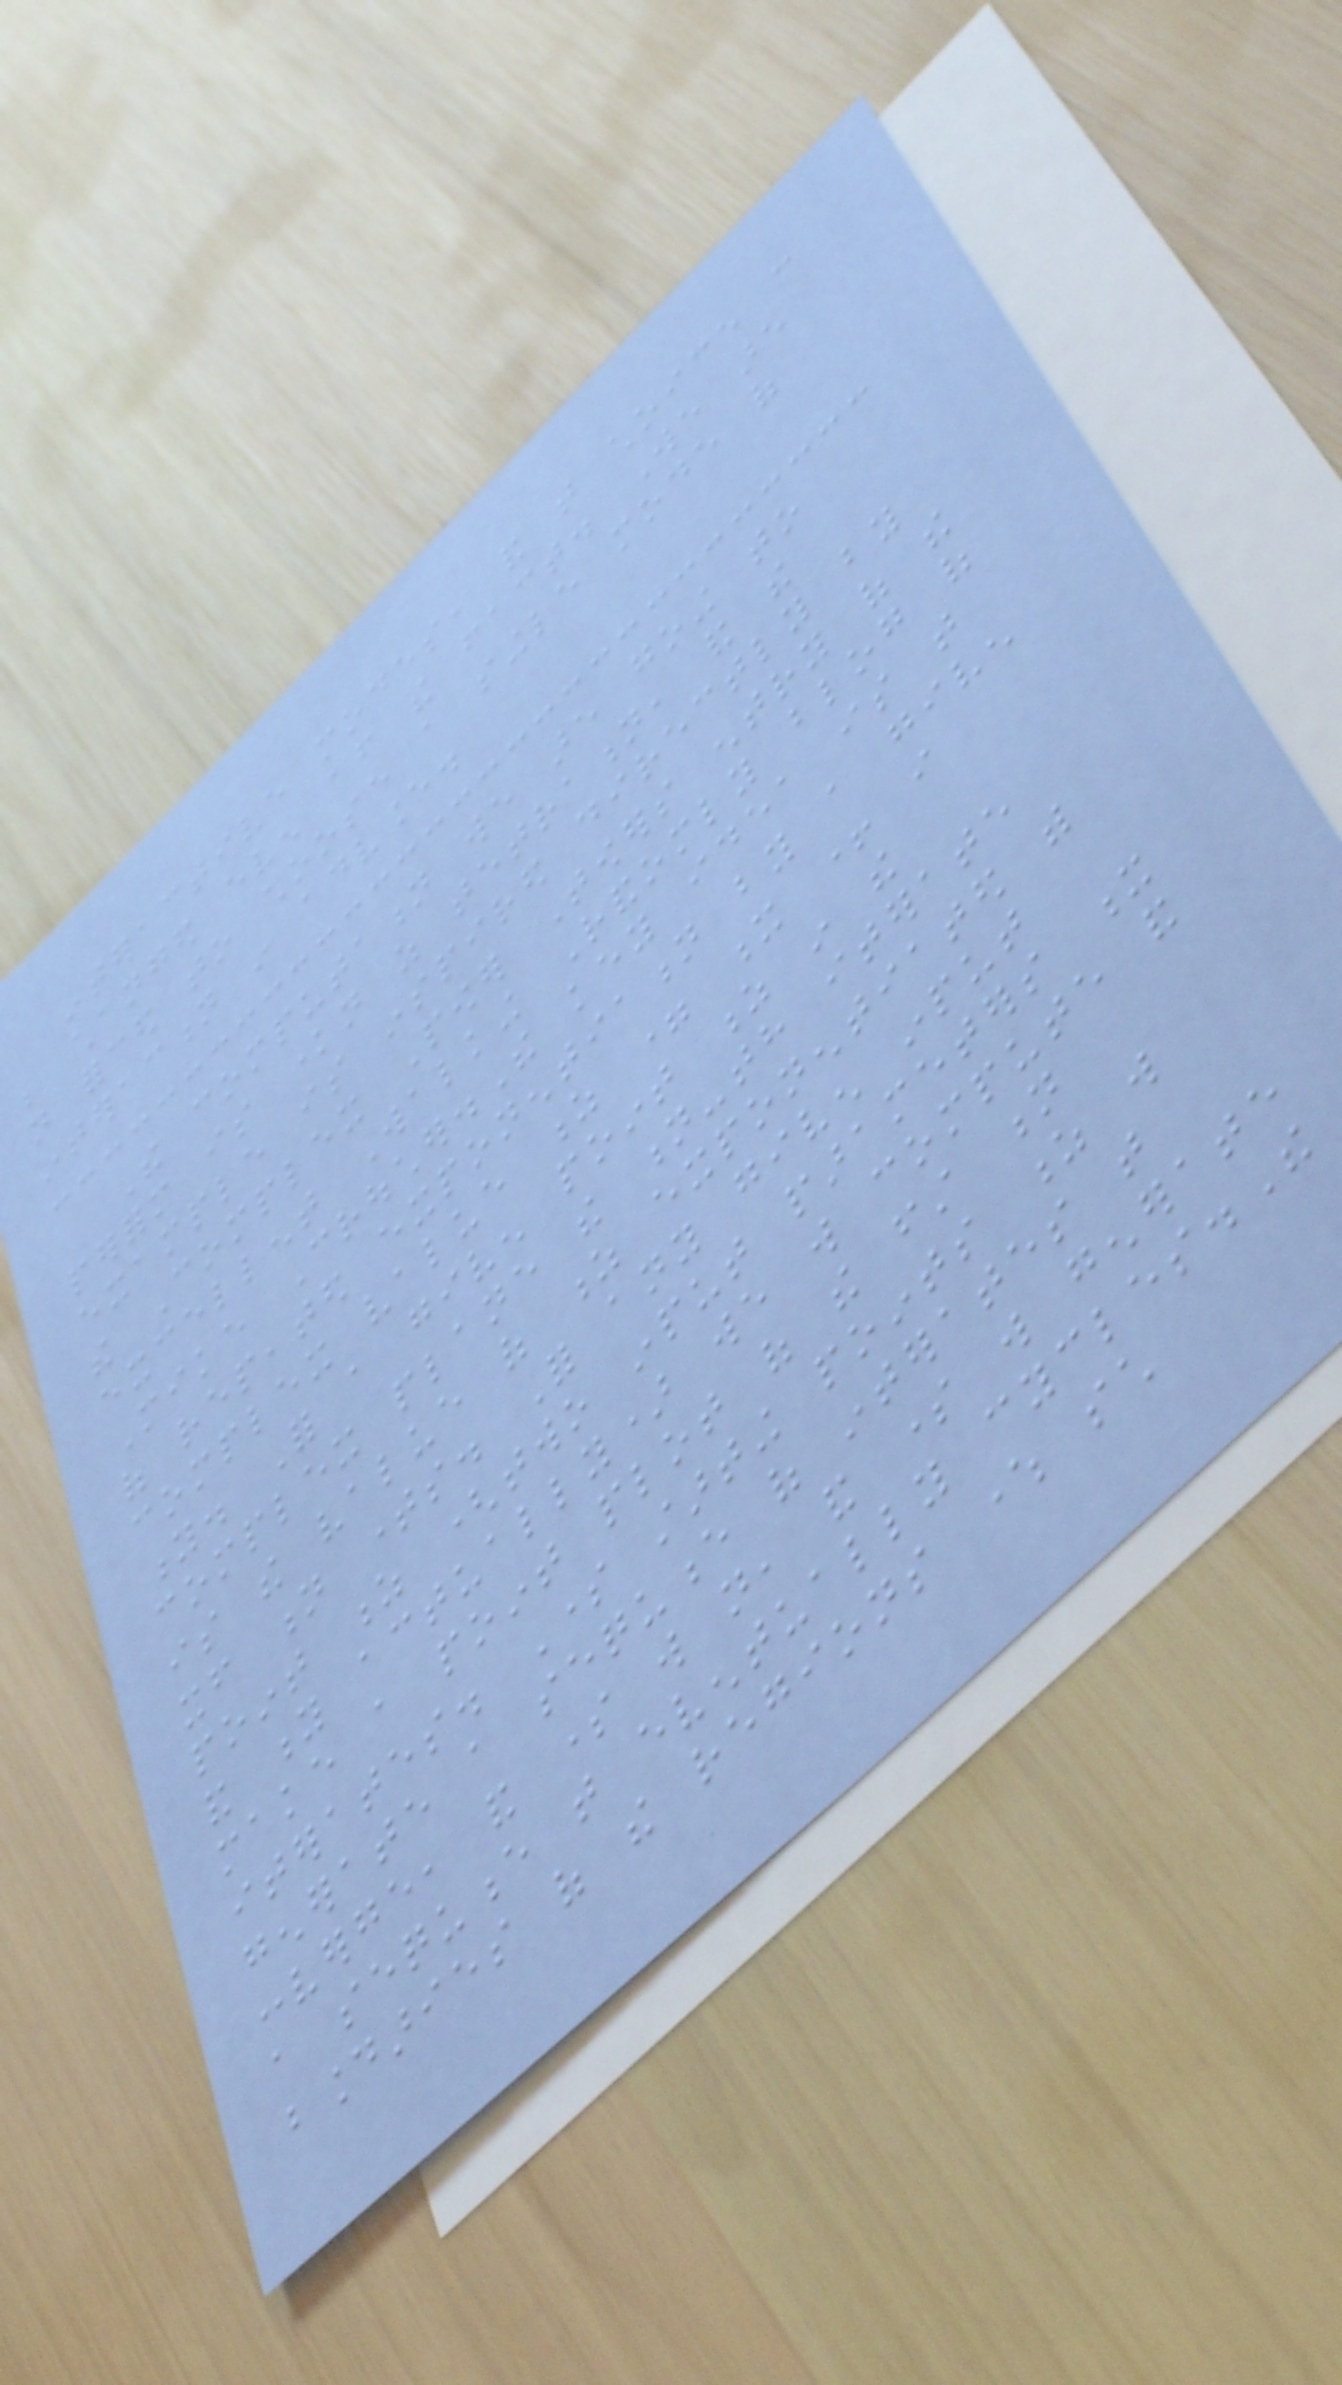interactive modes, and that choice can
be changed even after the fact. We are
not forced to choose a single mode of
interaction in advance.
The computation we are going to
perform is known as tetration, and the
example is inspired directly by
the Complex Power Towers entry of the
excellent Walking Randomly blog of
Mike Croucher.The key idea is that
of repeated exponentiation by a given
complex value z = x + i
y. For a given point z in the
complex plane the n-th iterate
is the value of z exponentiated with
itself n times. For any given input
point z (two input parameters x
and y actually) we will compute and
make a point plot of the first n
iterates. Some starting points z will
generate a sequence of interates that
converge, and some will not, and some will generate
a sequence that eventually cycles.The
boundaries of the regions where such
